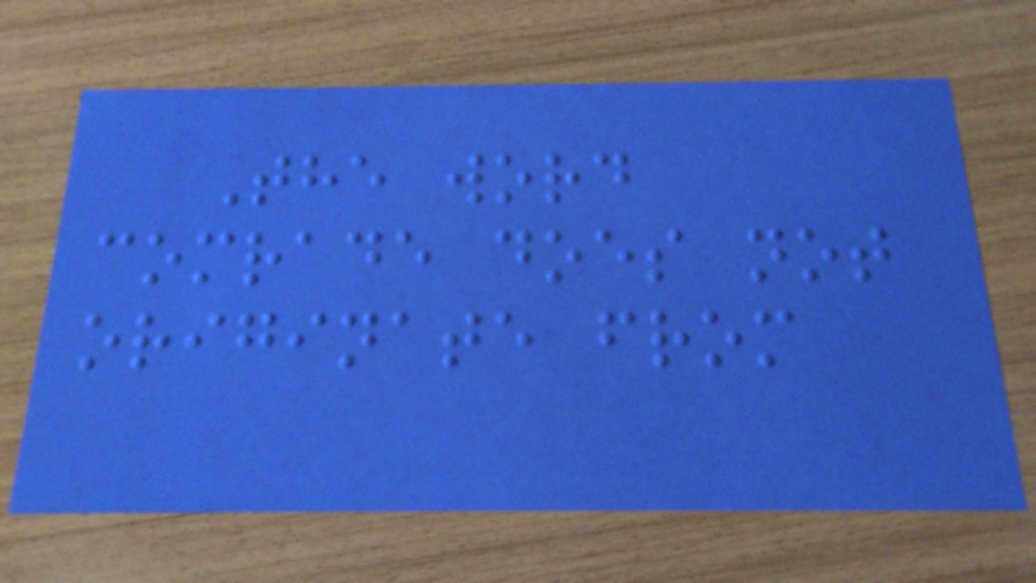The word
comrade does not
originate from
